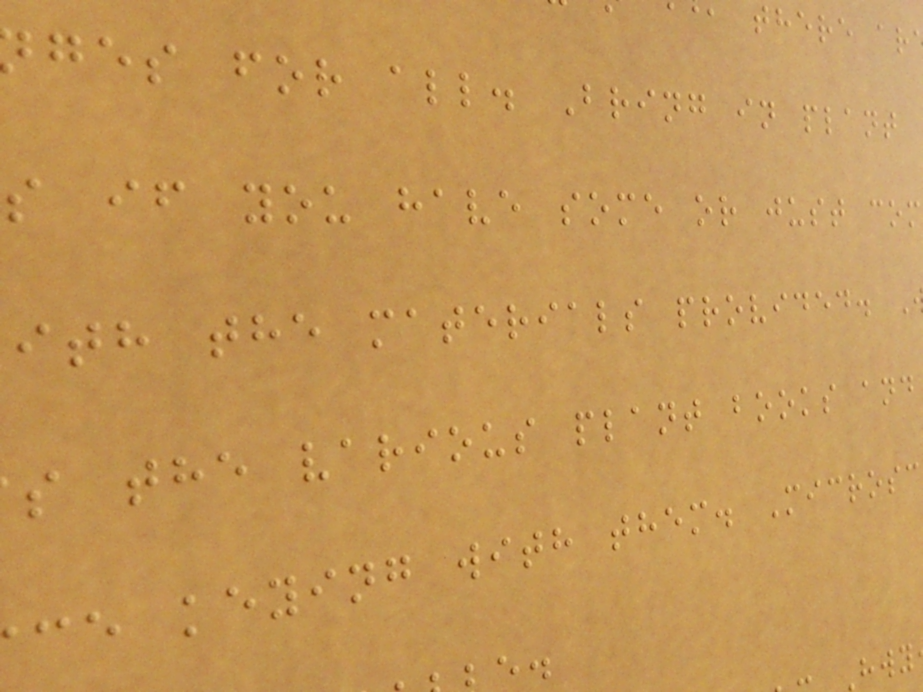ges for all. Bring in plant
s if you have some or just com
ith the materials provided.
s the various plant books and
ce keying with them. Microsc
